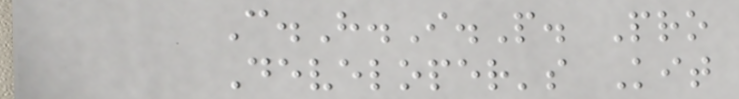C.H.I.P. Pro
Developer's Kit
